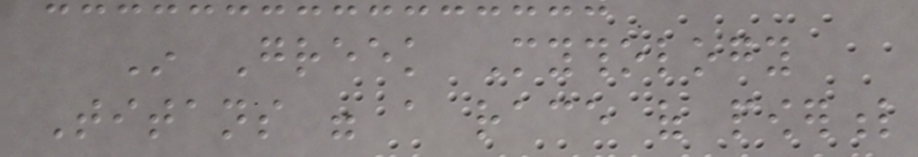In Greek Mythology
Titans were a race of powerful
